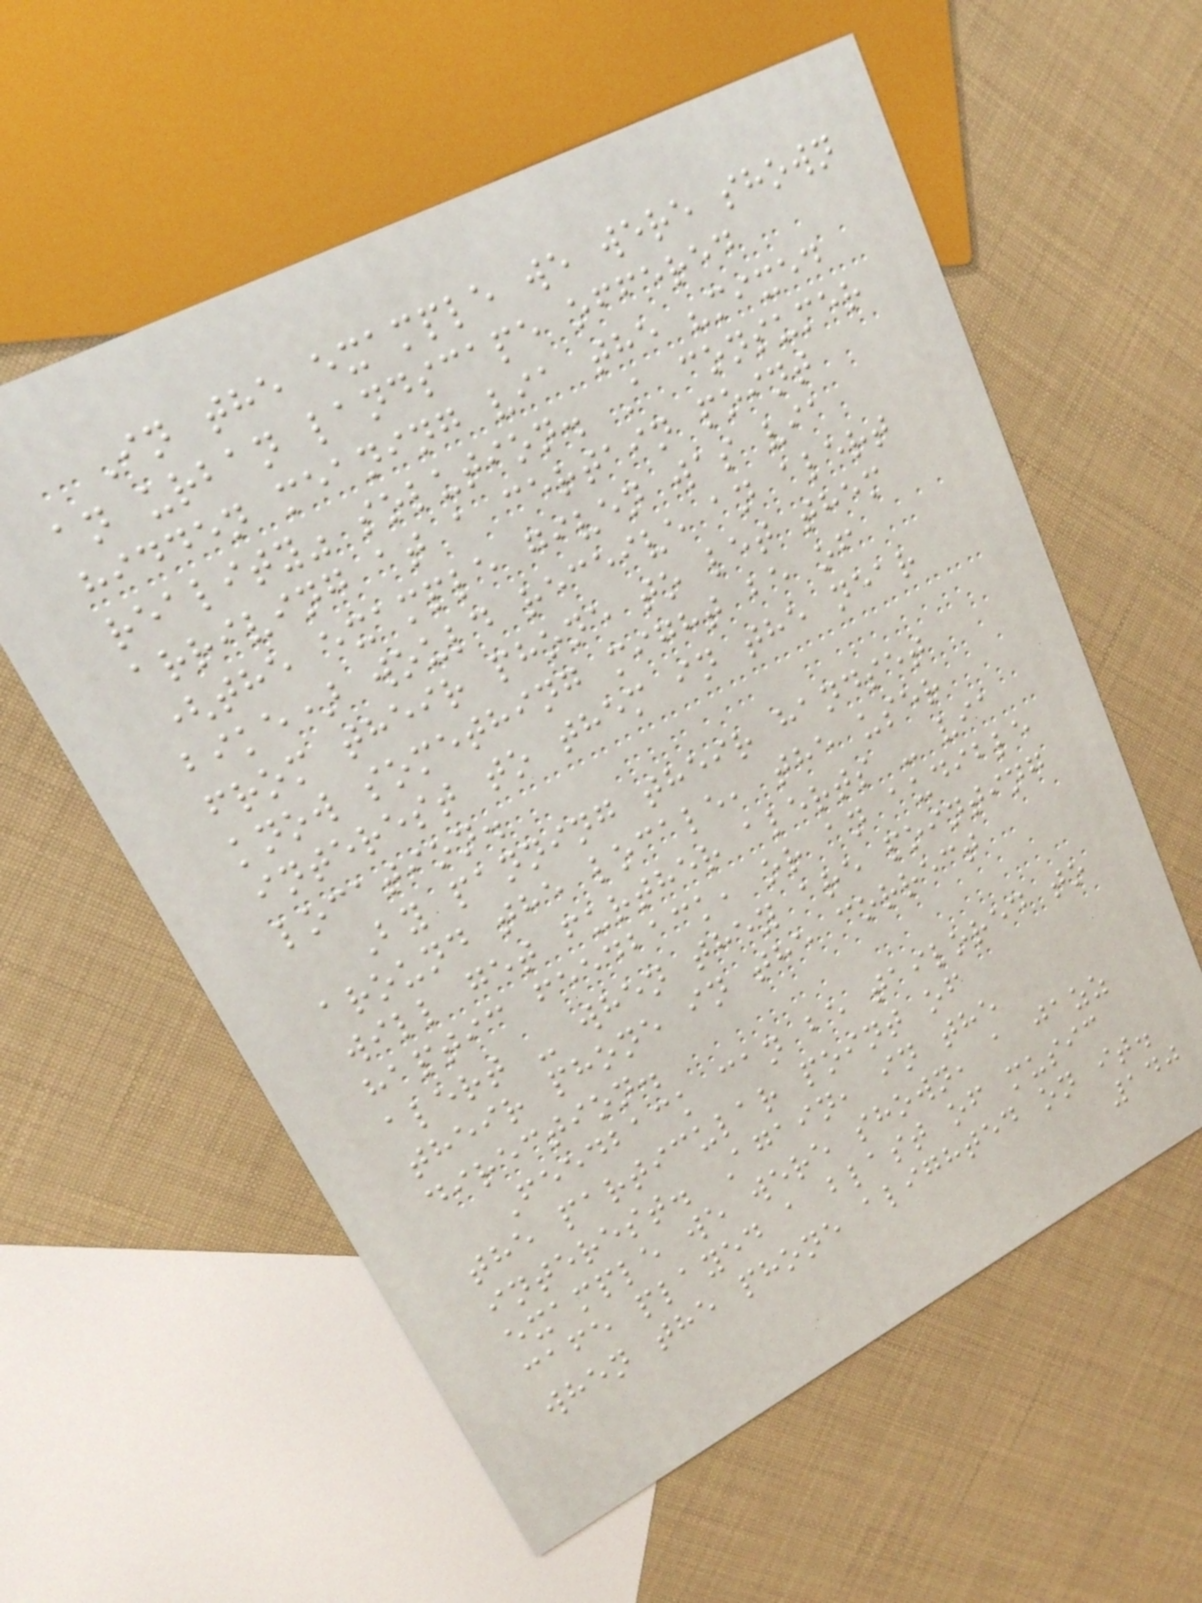In the example we were shown
an urban landscape offered
hidden meaning via the "mixed
reality" solution. A consumer
arriving at a certain point
(the example given was via
bike) would receive an alert
from their phone to let them
know something might be of
interest to them in the near
location.
By panning their handset
around the locale, the user
will get further alerts - via
haptic feedback, or an audible
alert - when they are pointing
their phone in the correct
direction.
Feedback can be tailored to
the particular point of
interest. Again, in the
example we were shown, a jazz
cafe played a blast of music
when the phone alighted on it.
140
